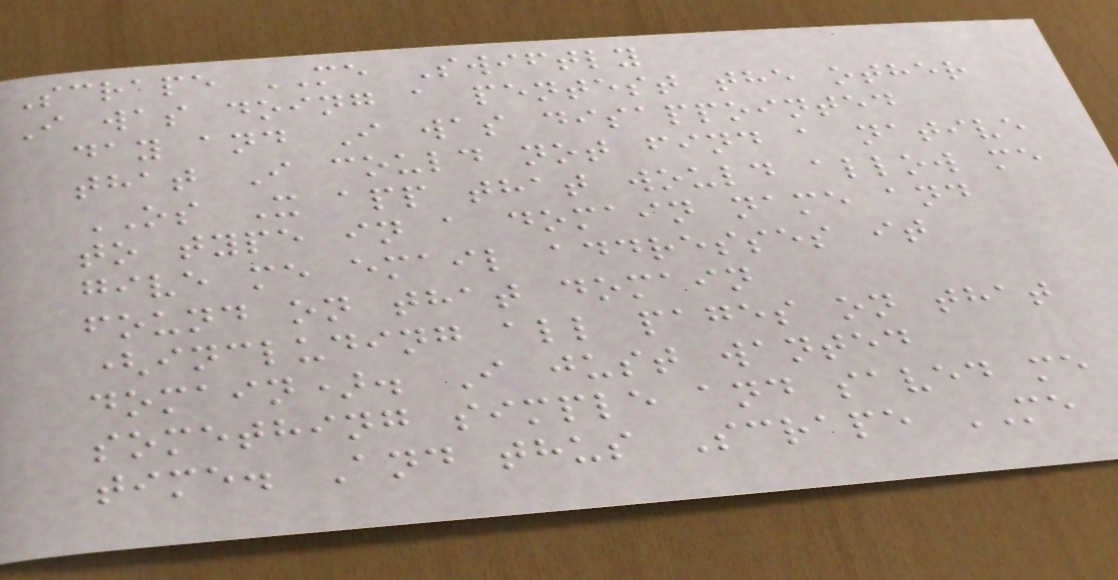Scrape ME Swiftly
I was doing a pentest the other
day and I was disappointed
that I could not find a native
OS X app that would allow me
to type in a domain name and
give me email addresses it
found on that domain
(including all pages on that
domain). I just wanted
something simple and saved me
time. And thus Scrape ME
